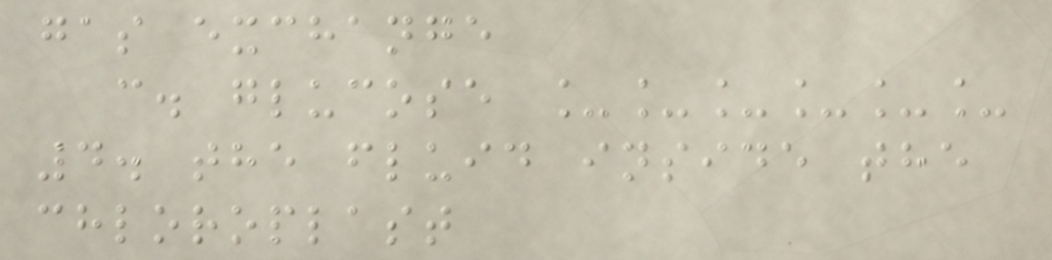gas exchange
c. glucose ______
4. the fluid inside the
chloroplast
